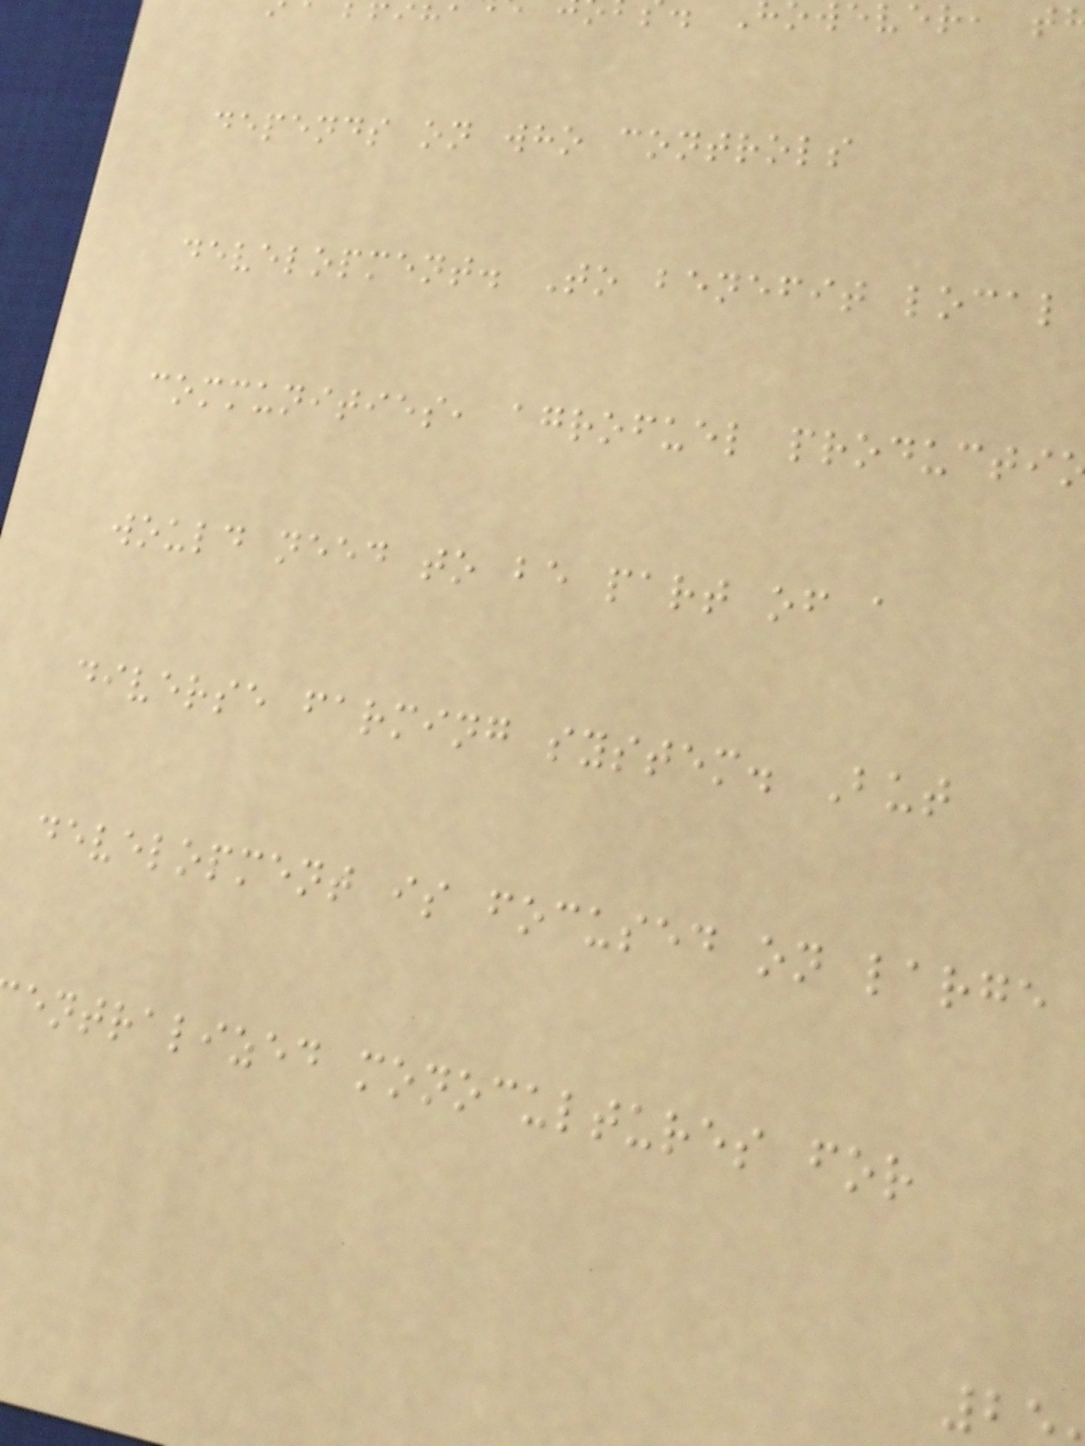depends on who controls
development. To benefit local
communities, agrofuel producti
would need to be part of a
diverse farming system. But
development is focused on large
entralized monocultures for
